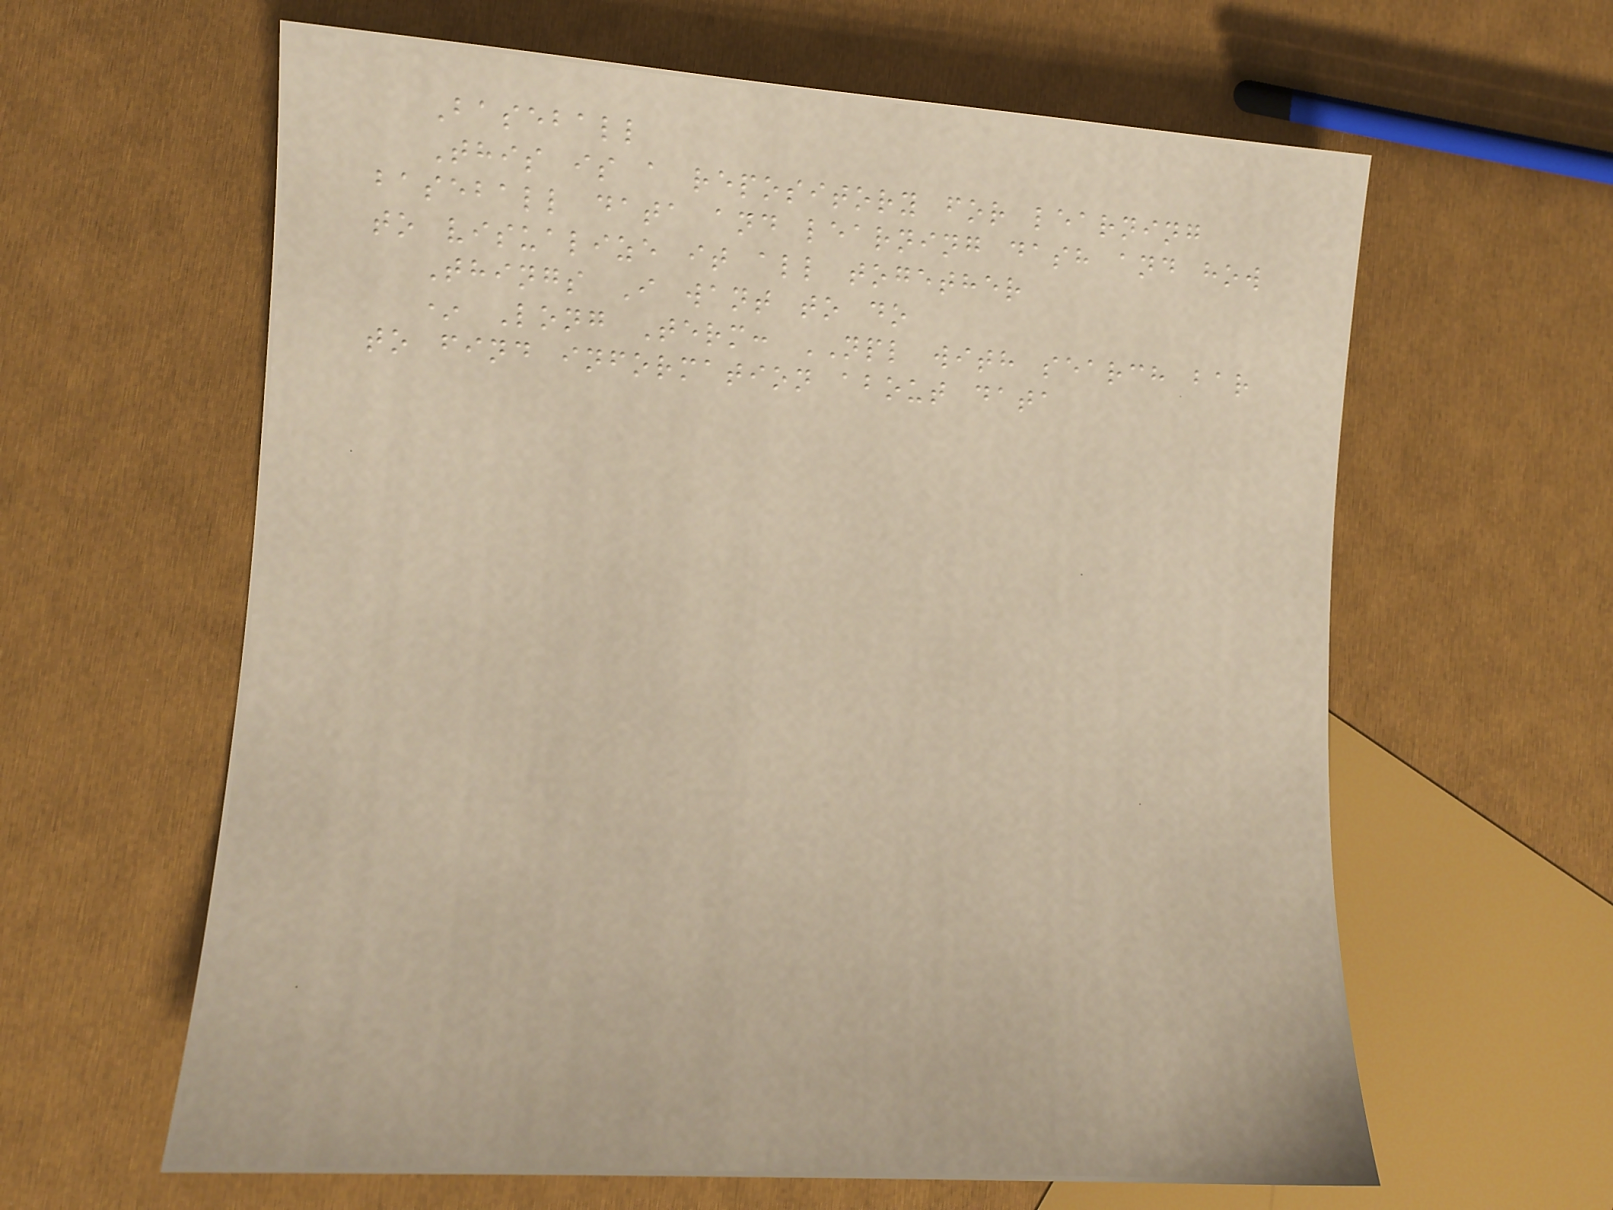Baseball
This is a repository for learning
baseball data and learning dash and how
to visualize it all together
Things I want to do
* Long Term: NPL with search bar
to find information about data
